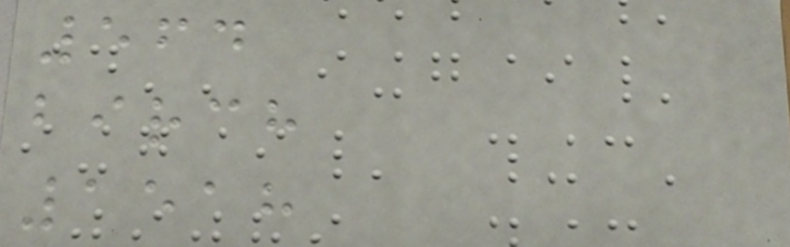564
birch
1518
